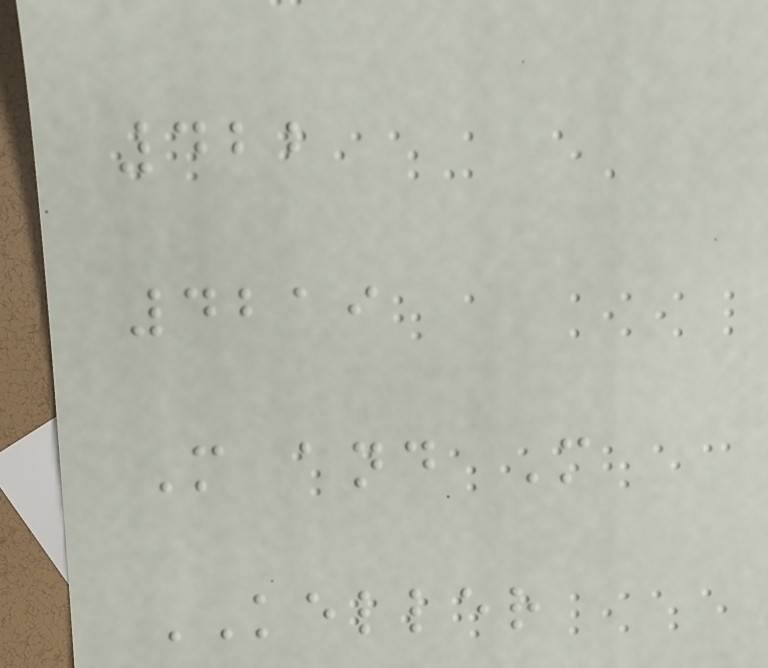422
4219
M and M
KELLER
